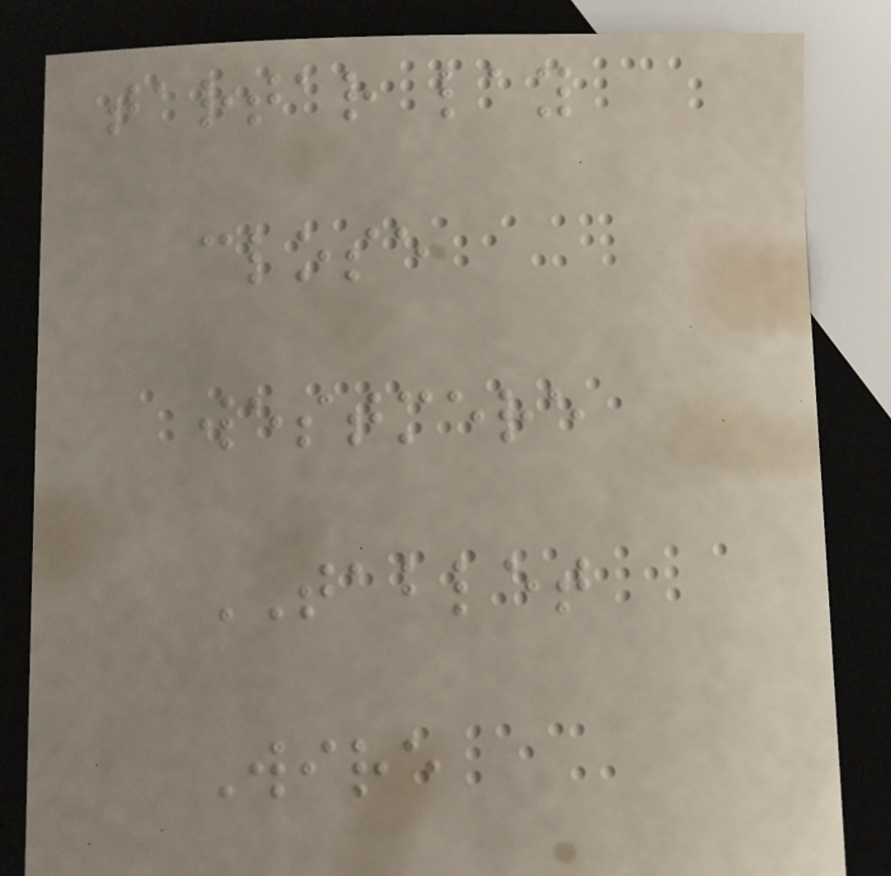tartar lay
close
westmere
TABLET
Wire
